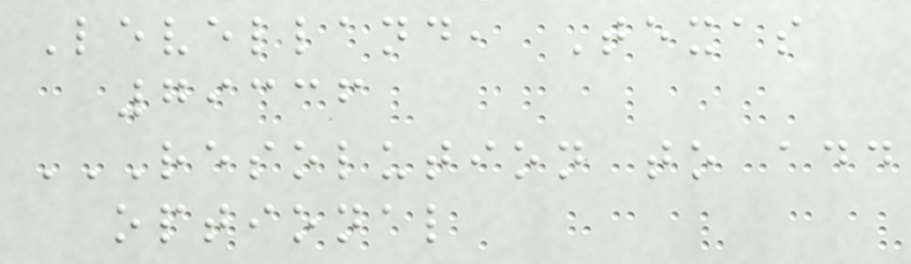Levelland, Texas
79336
RESOLUTION TO ADD
OPTIONAL
